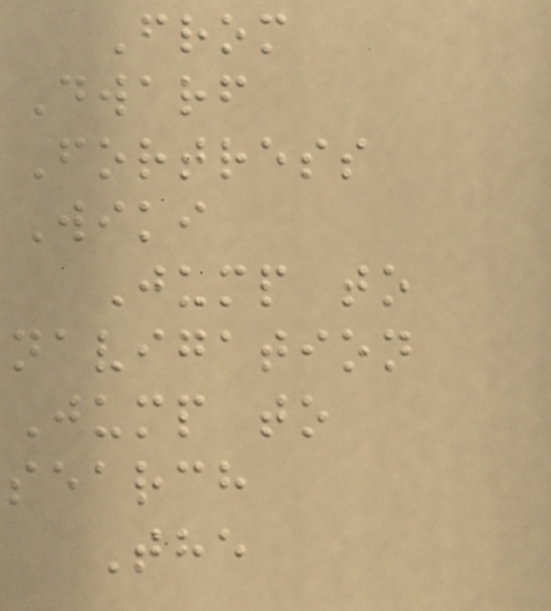From
Dwarf
Fortress
Wiki
Jump to
navigation
Jump to
search
The
